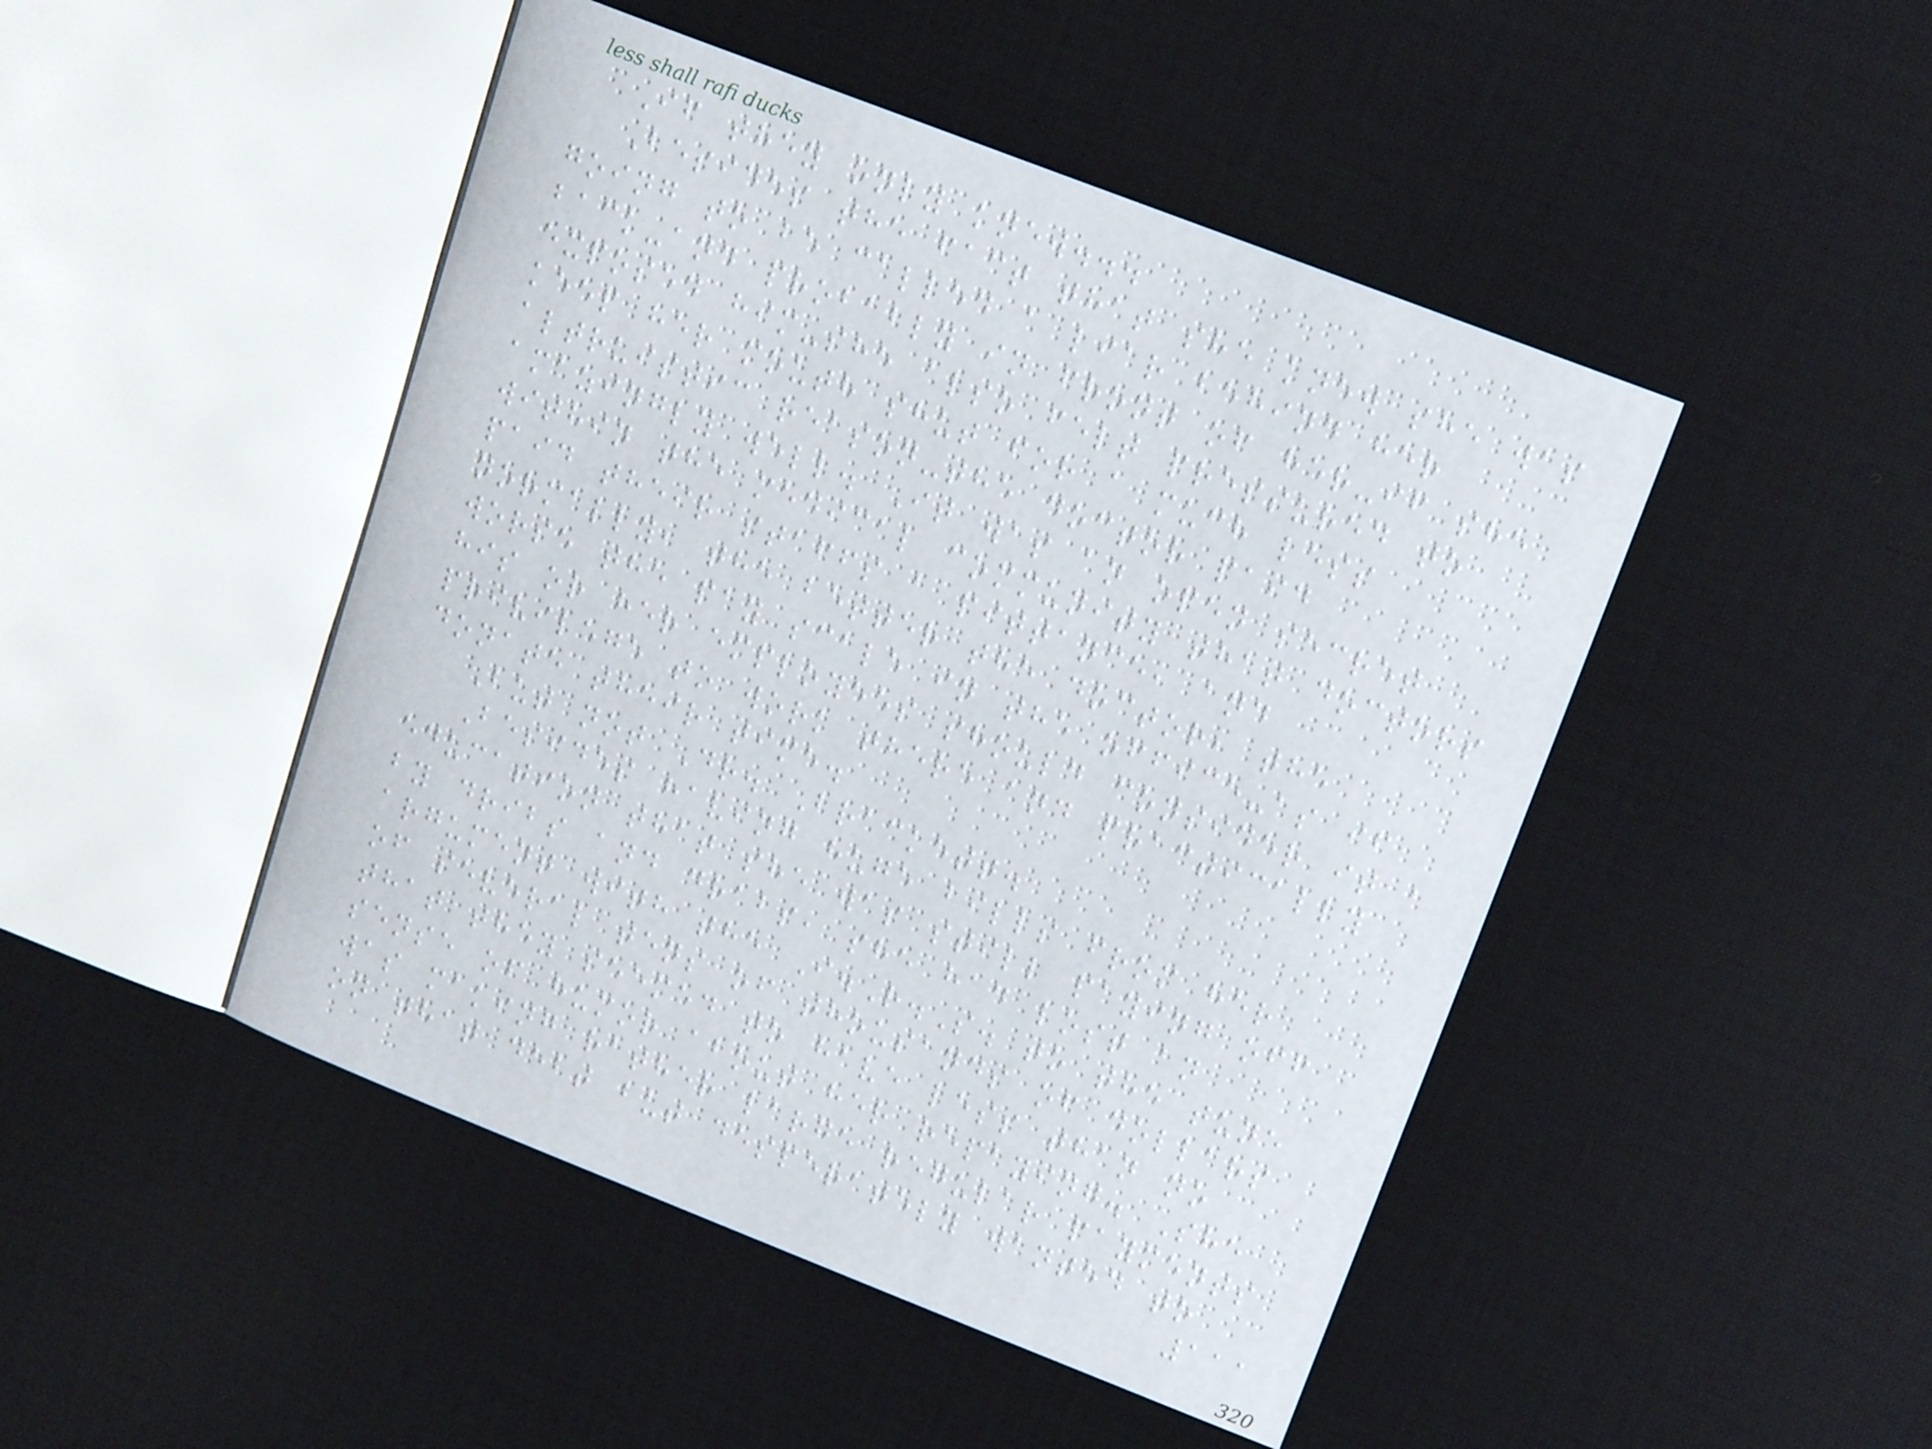If they only knew...
Besides the fact that she knew she was
going to be called a liar behind her
back-and probably in front of her-if she
exposed him-she also felt pressured to
keep her mouth shut for a much less
altruistic reason-the doctor paid
amazingly well. It was an open secret
within the medical community that doctors
paid their staffs a pittance, and
normally, the better the doctor, the
worse the pay scale in the office-as if
his or her employees should consider it a
privilege to work there and practically
donate their time.
But not Dr. Brackett.
Besides having huge bills from her
education that she was still paying off
by dribs and drabs, she had lost an
argument with the I.R.S. to the tune
of several tens of thousands of dollars
that they seemed to have less than no
sense of humor about her repaying. She
was making rather large regular payments
on that debt but desperately wanted to
111
